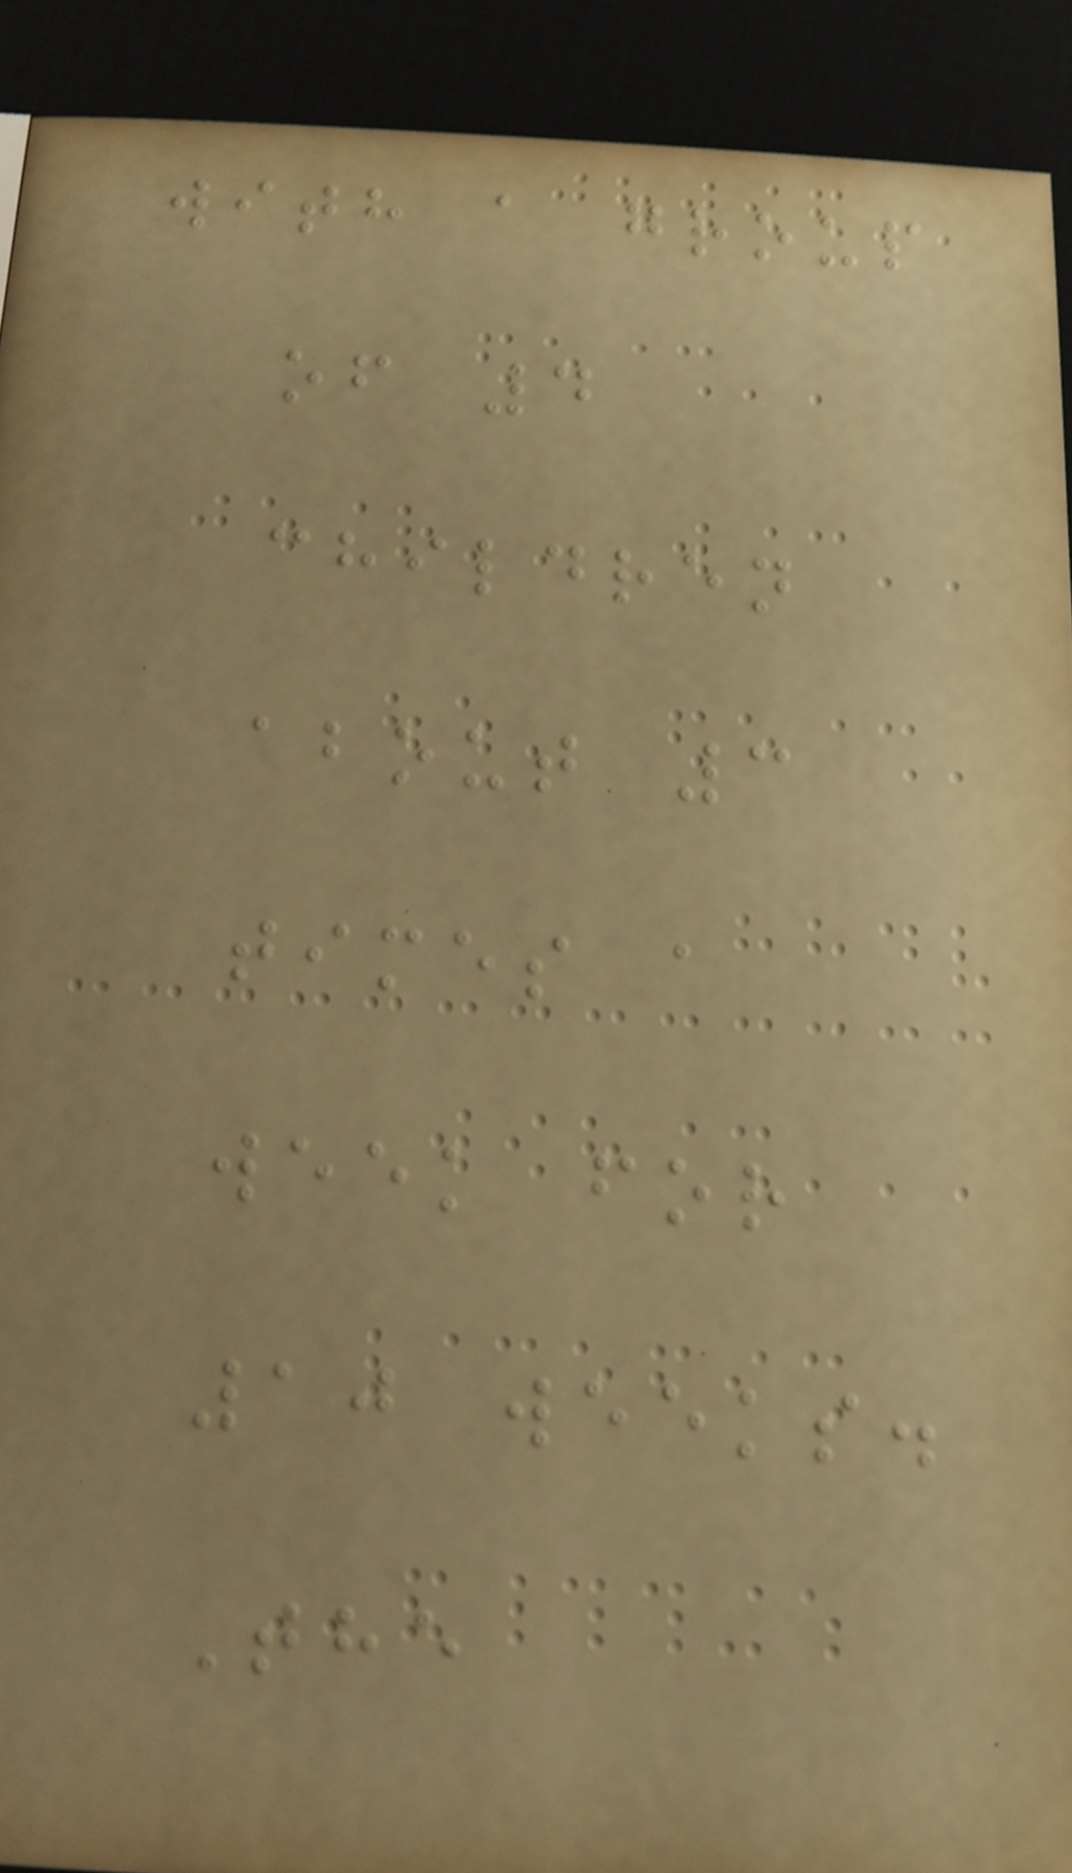with a group
of 4
children
about 3
times a
week for
10 weeks.
The
